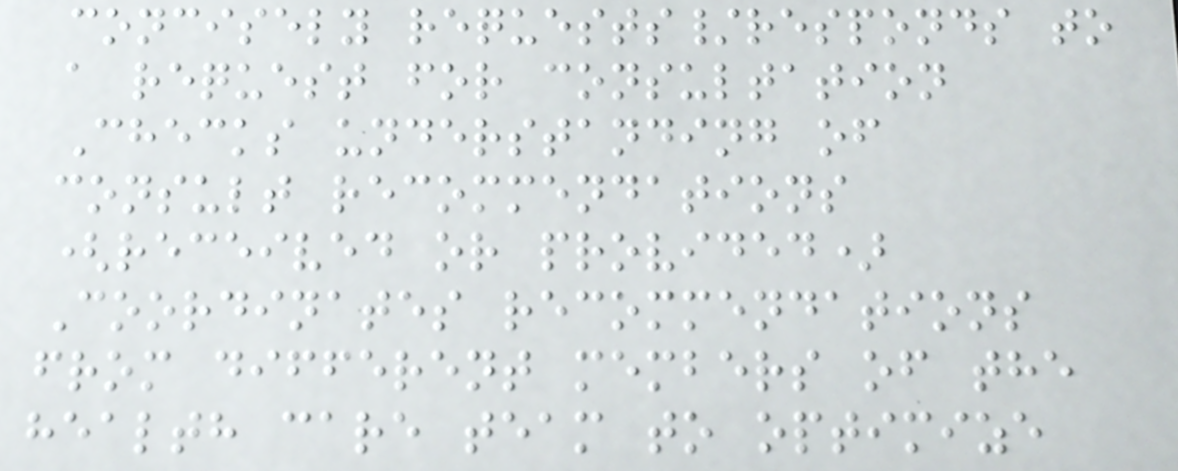concisely requests/responds to
a request for consultation
Checks understanding of
consult recommendations
(received or provided)
Coordinates recommendations
from different members of the
health care team to optimize
